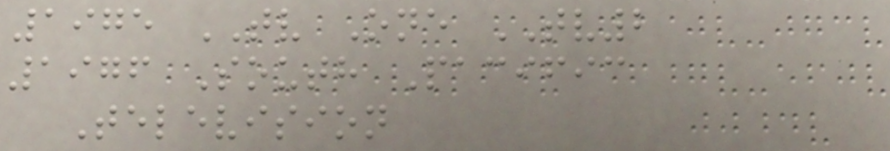1975 TV One TV2
1976 South Pacific
Television
